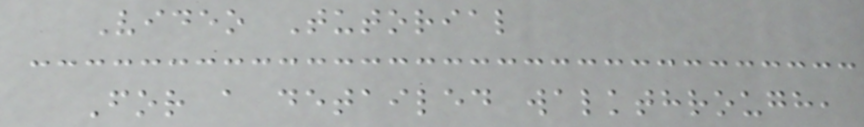Video Tutorial
For a detailed walkthrough,
